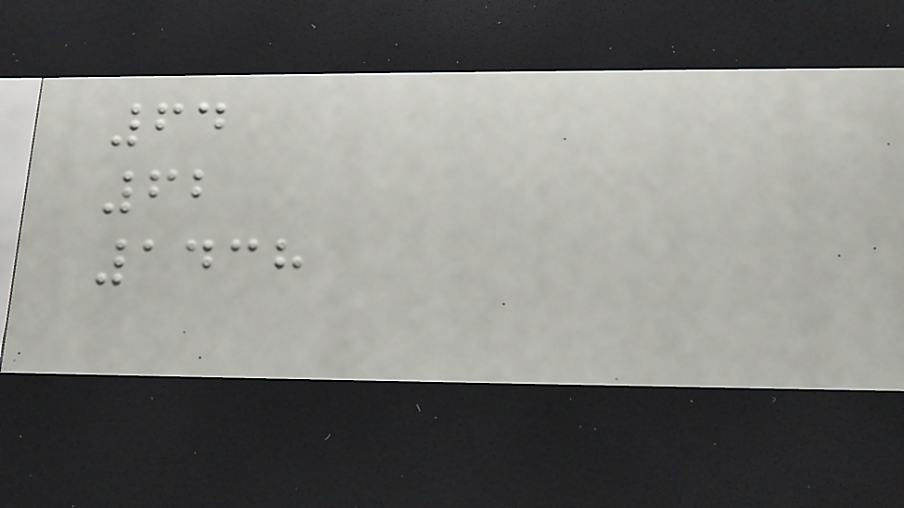64
62
1438
